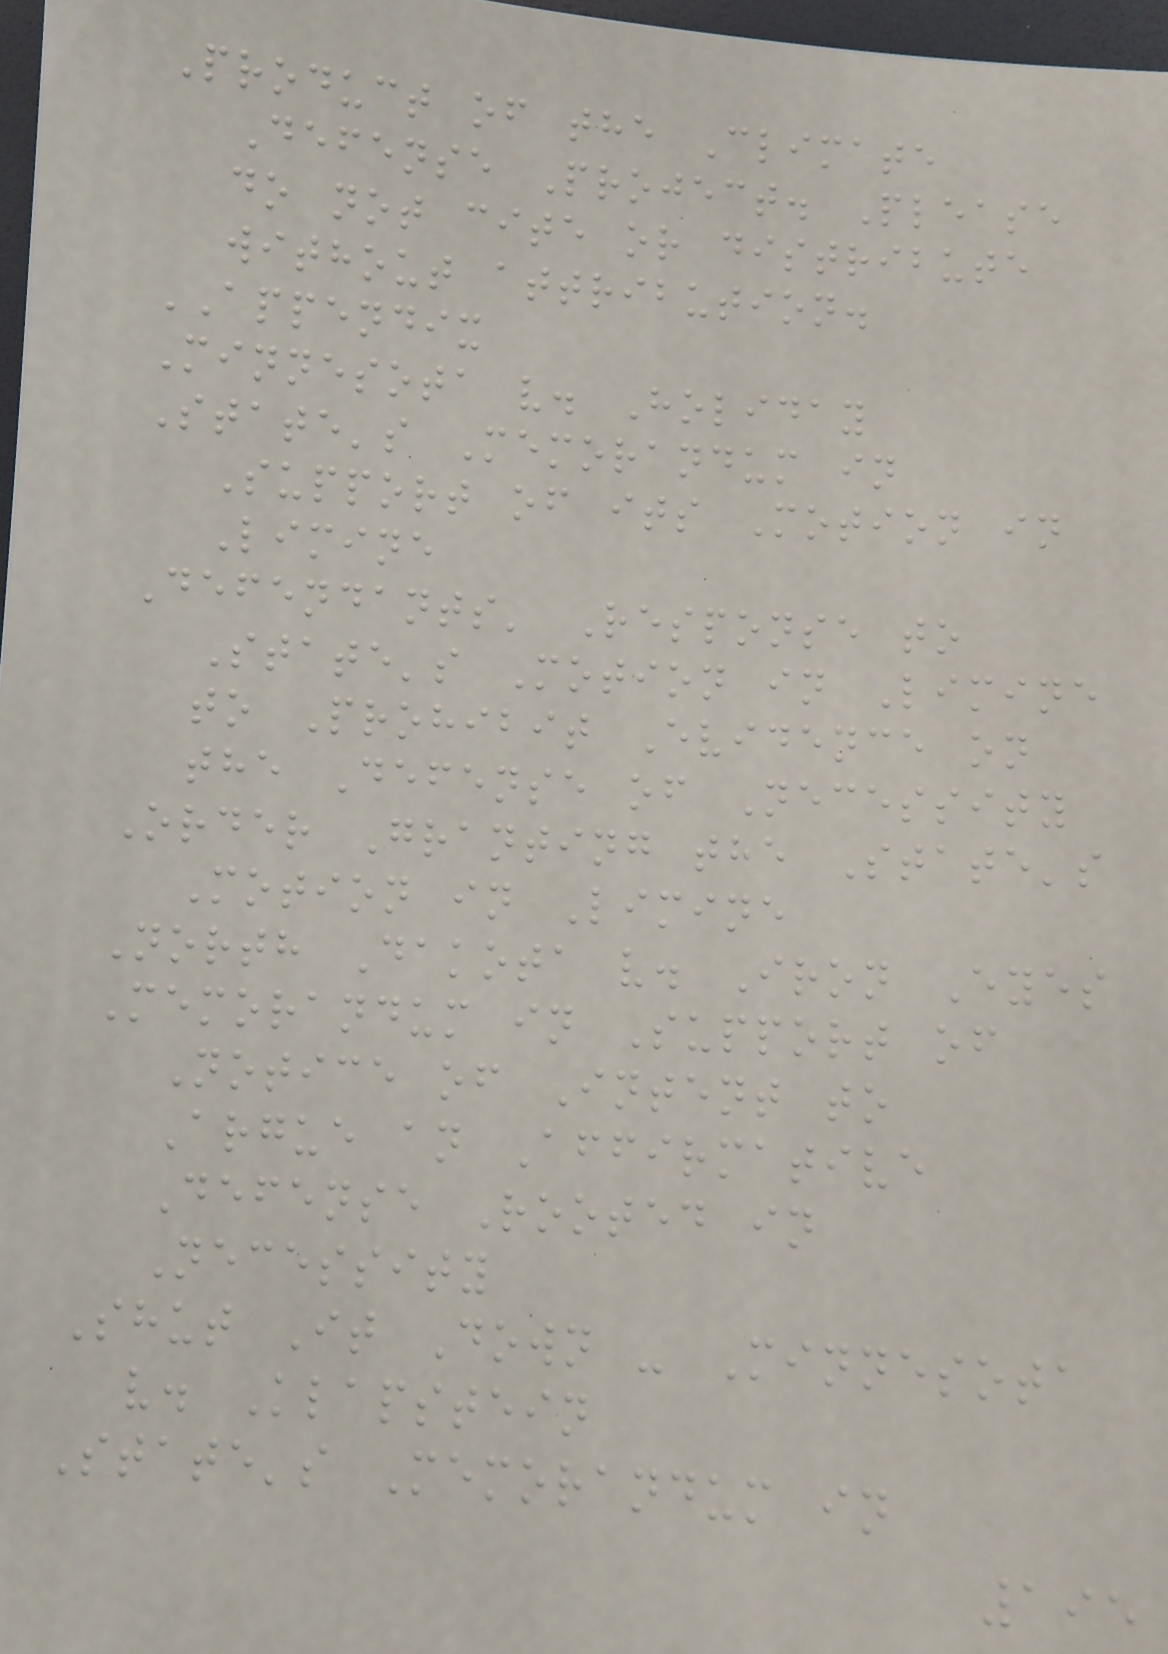Product of the Climate
Defense Project. Please
do not cite or distribute
without attribution.
APPENDIX
Minnesota v. Holiday
State's Memorandum in
Support of its Motion in
Limine
Defendants' Response to
State's Motion in Limine
to Prohibit Evidence on
the Defense of Necessity
Order Granting the State's
Motion in Limine
North Dakota v. Iron Eyes
Memorandum in Support of
Notice of Intent to
Argue an Affirmative
Defense Rooted in
Necessity
Shut It Down - Minnesota
v. Klapstein
State's Memorandum in
195
